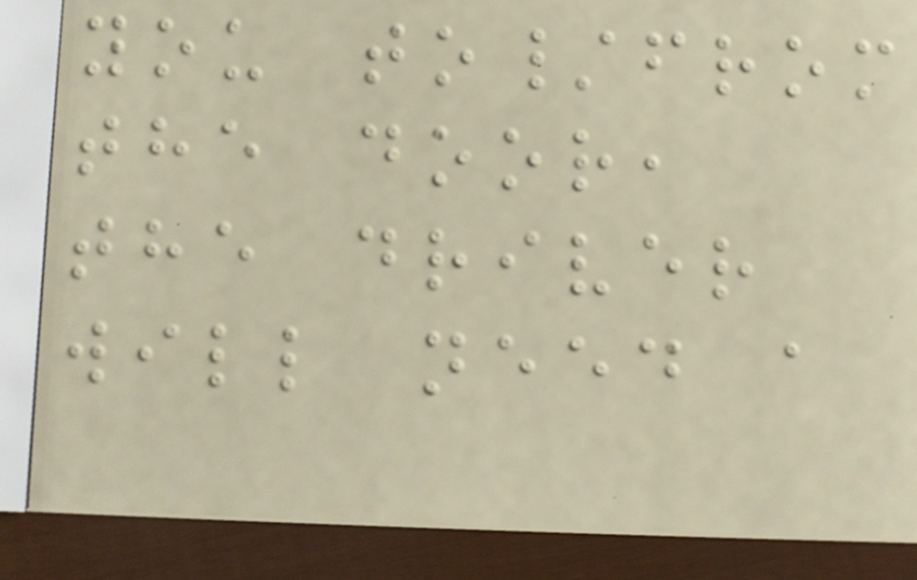you to/from
the door,
the driver
will need a
